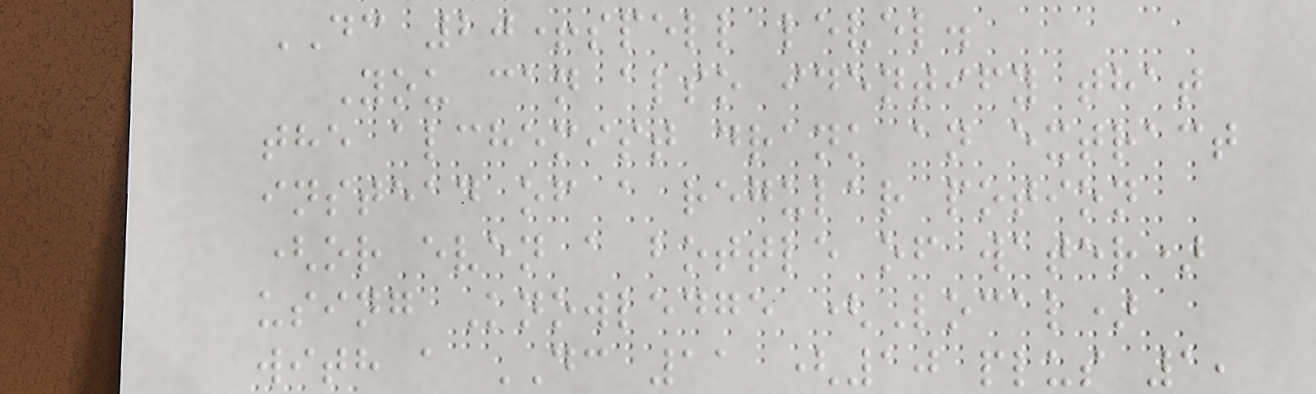DC 20+spell level.
You can also identify that
the alchemist drank an extract
instead of a regular potion
(or even a bottle of water)
using Knowledge (Local)
with a DC 11 (10 plus 1,
